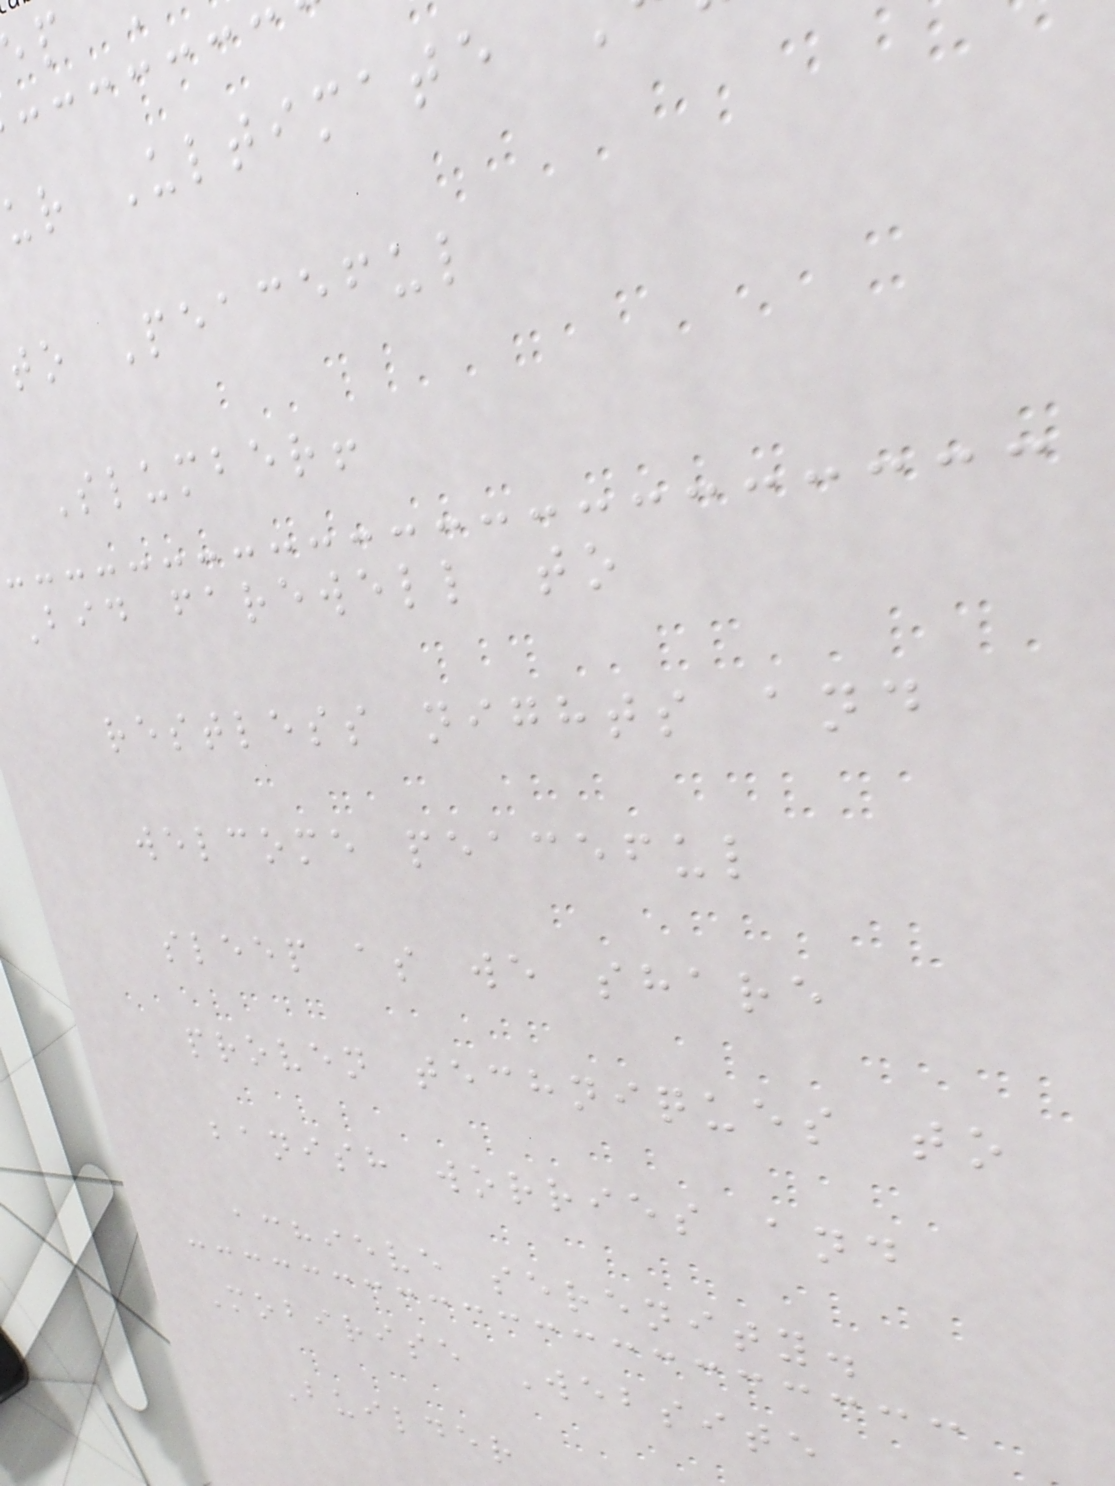ur Ultimate
to Peaceful
Slumber!
Bid farewell to
restless nights and
welcome peaceful
sleep as we share
proven techniques to
banish worries and
achieve serenity.
Mobirise Website
Builder
